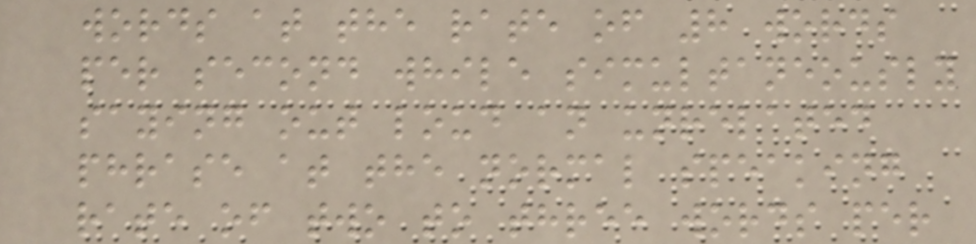words at the rate of 8 words
per second while simultaneously
saying out loud an unrelated
phrase at the normal speaking
rate of two to three words per
